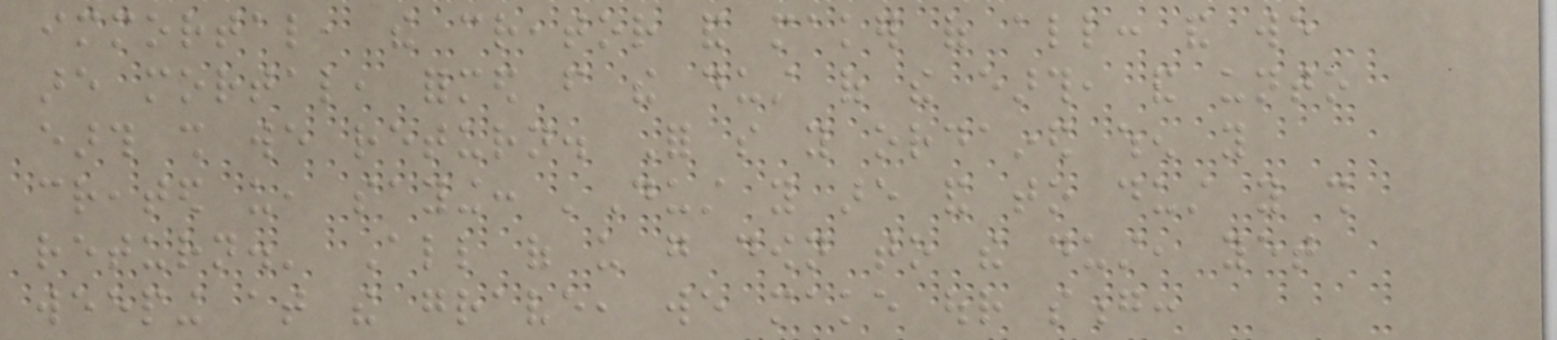immortal, the creator and maker of all: and we
are mortal, formed from the dust of the earth, and unto
earth shall we return. For so you ordained when you
created us, saying: 'Dust you are and to dust you shall
return.' All of us go down to the dust, yet
weeping at the grave, we make our song:
